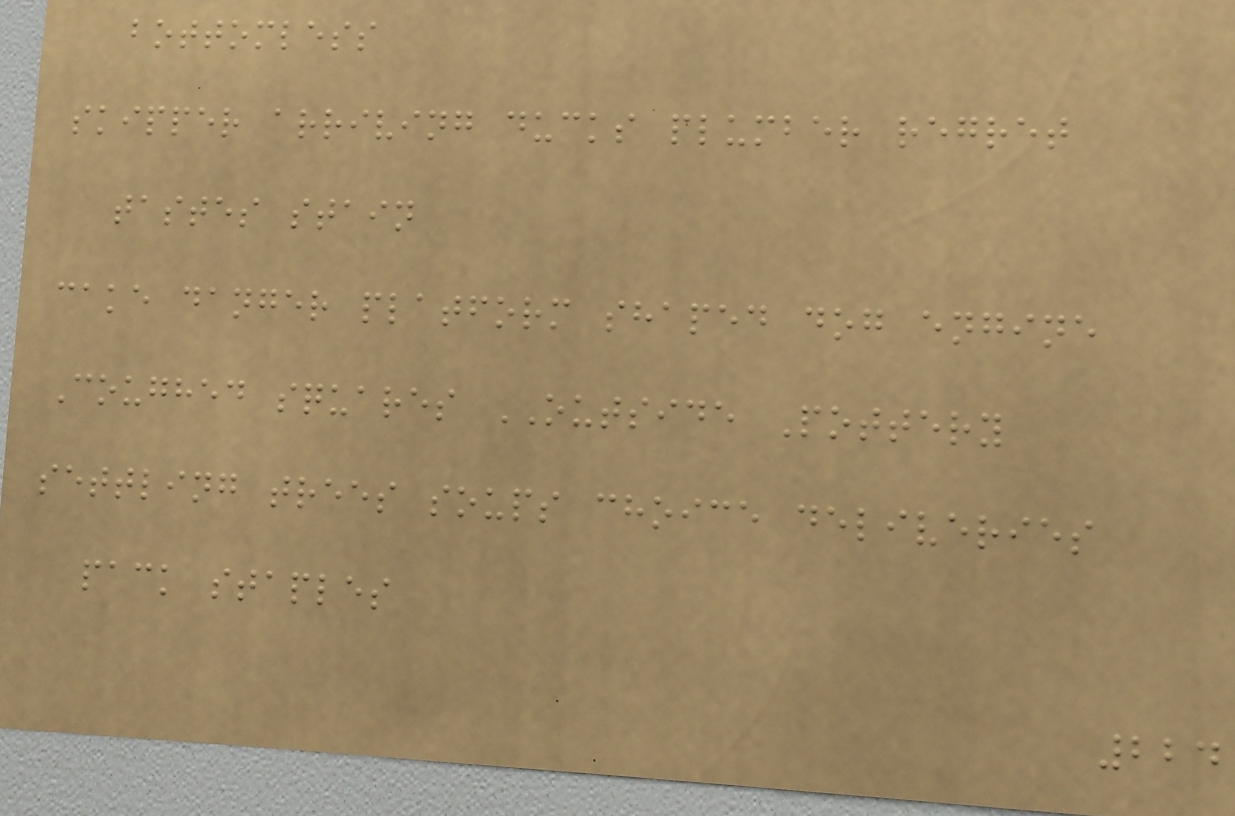bottomless
skipper arriving ducks plumber regret
tastes stain
cake danger platform shaped dog engine
Coughed squares OUTSIDE Pottery
settling trees soups choice deliveries
pack staples
224
